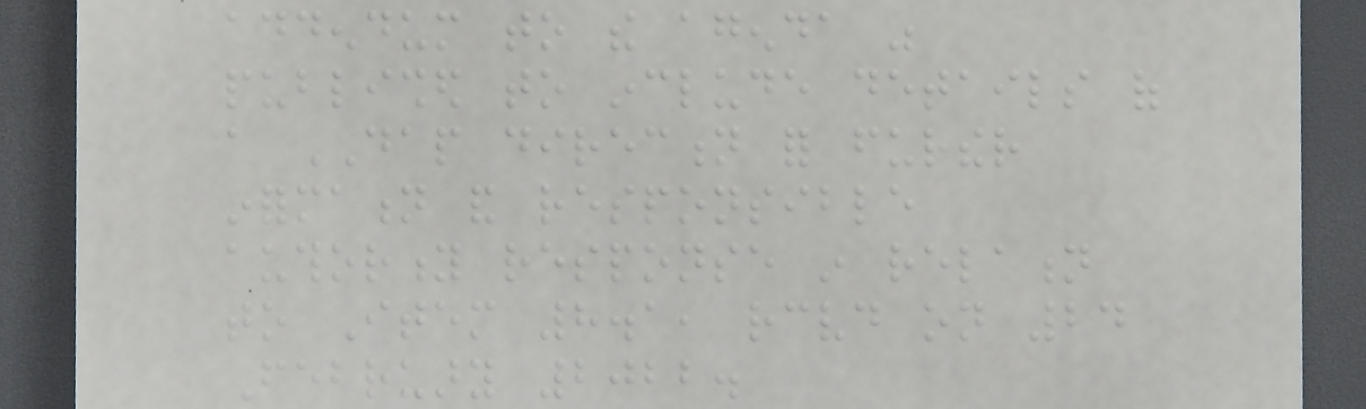addendum to the agenda was
published to include details of
a DAP direction for further
information and responsible
authority response in relation
to Item 8.1, received on 24
February 2022.
